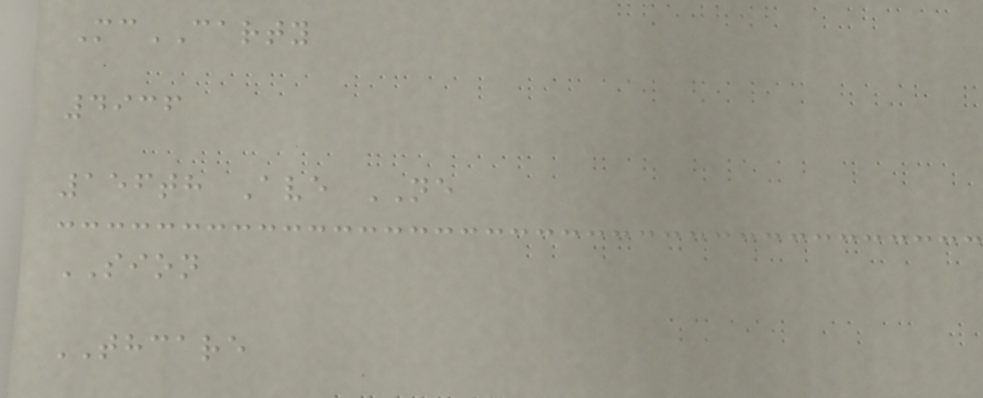McCARTY
4936
156th Ave NE
SION
THCARE
